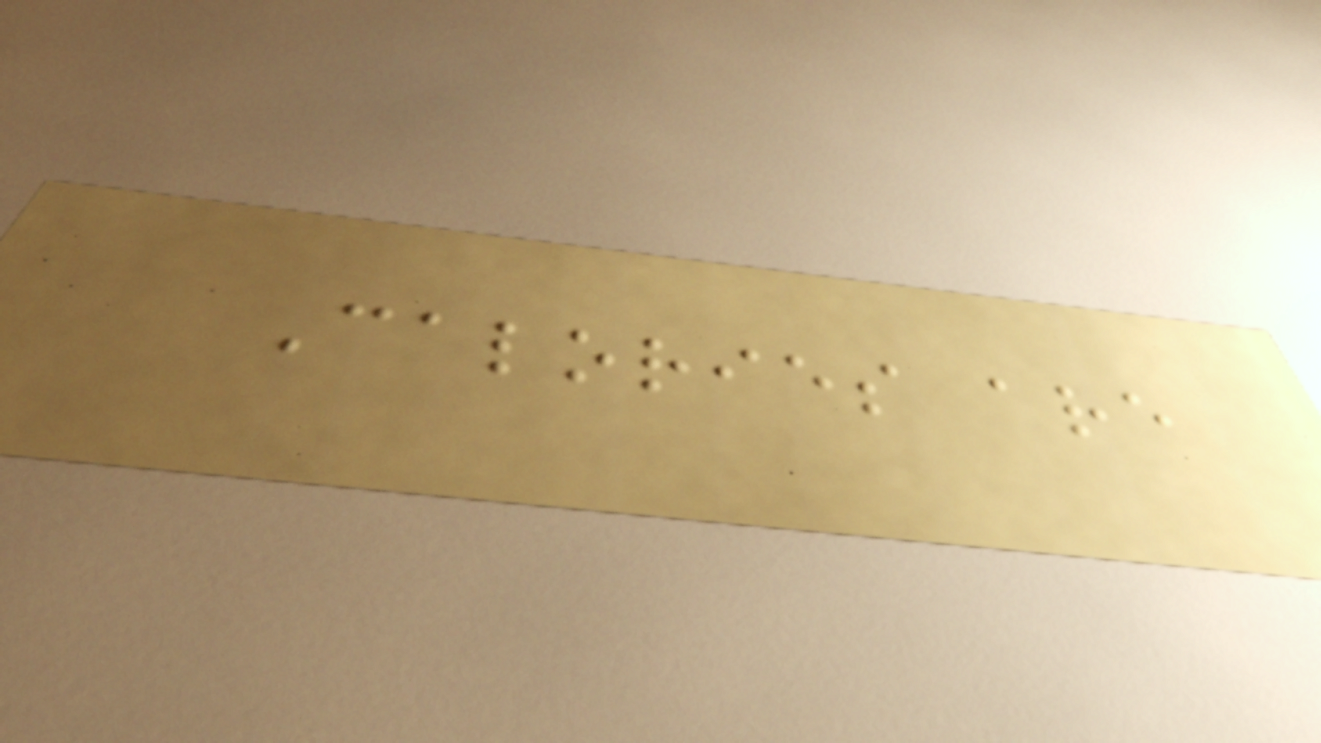Calories are
